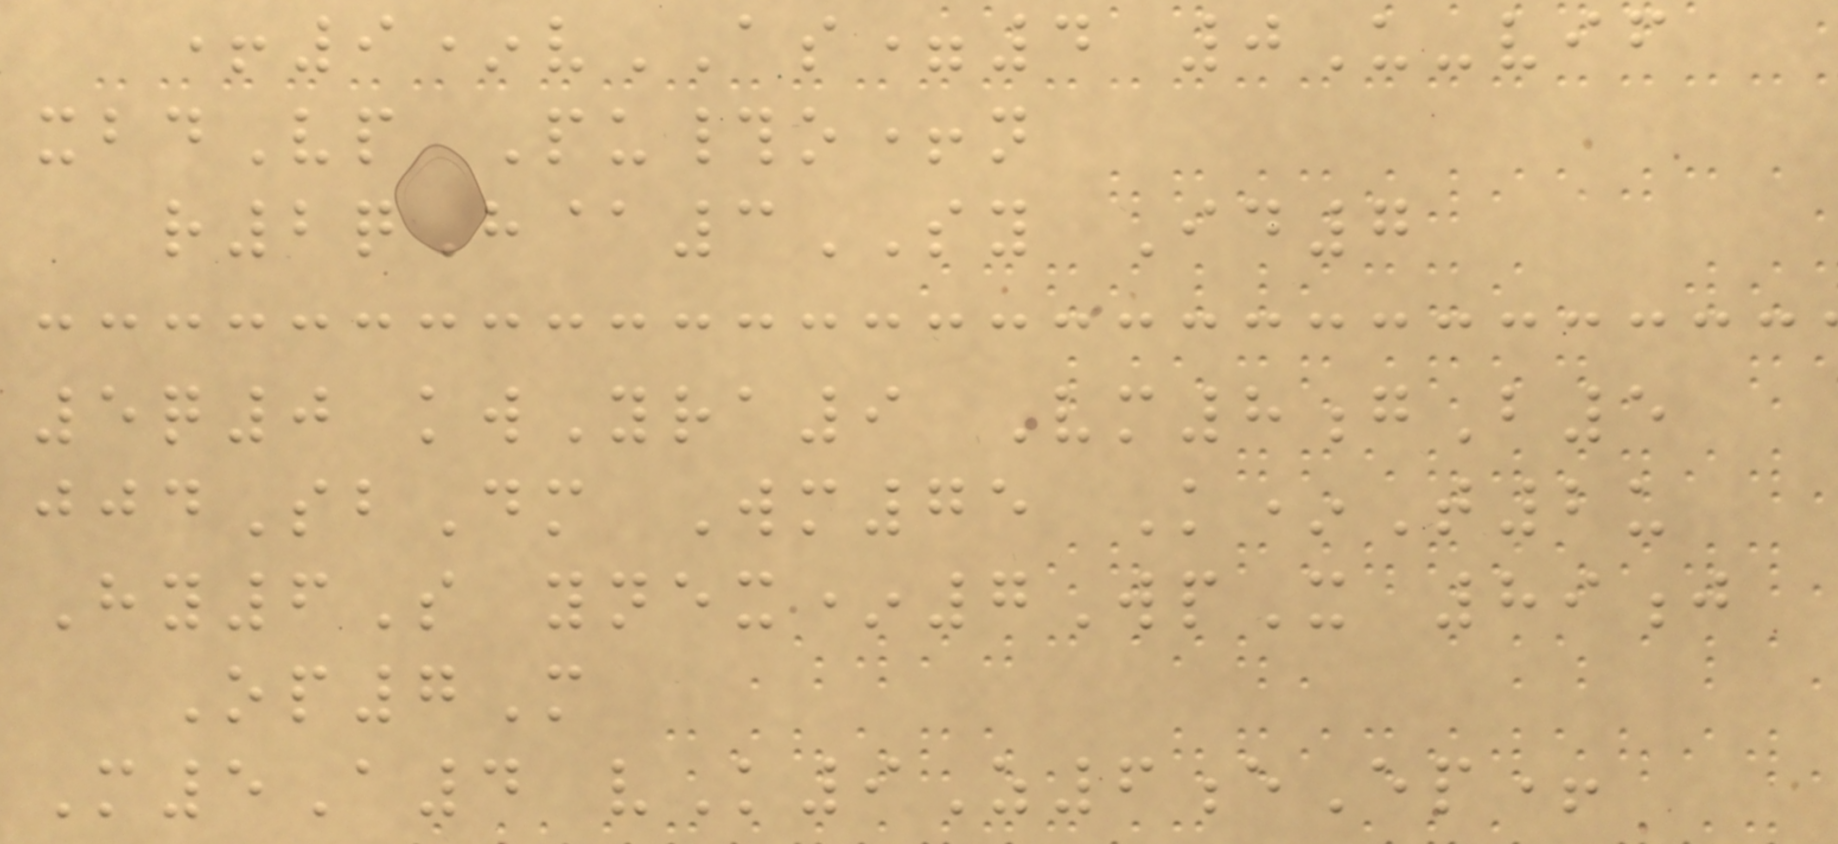+9*vAS=4 0U-vif
xbdVp Pu#o+n
r2qH@3SY Id7
5q0 kwYra9 Vm8gB5
jjdSbDm Wm75 K*T2u
Hy6S ynex*7WpX 89j
Op7M
M5A4 vK9Z6eEp+
